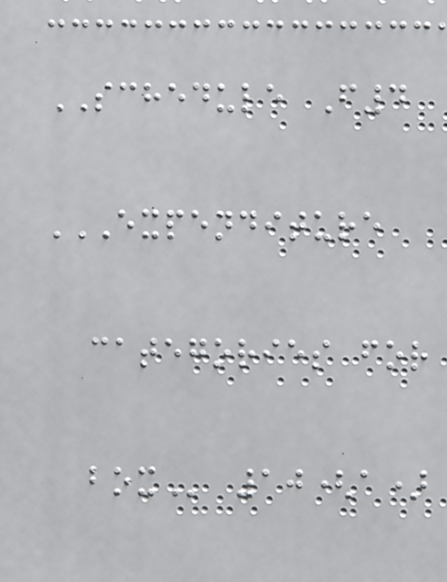SCHEDULE F4
EXPENDITURE
CATEGORIES FOR
BOX 10(a)
